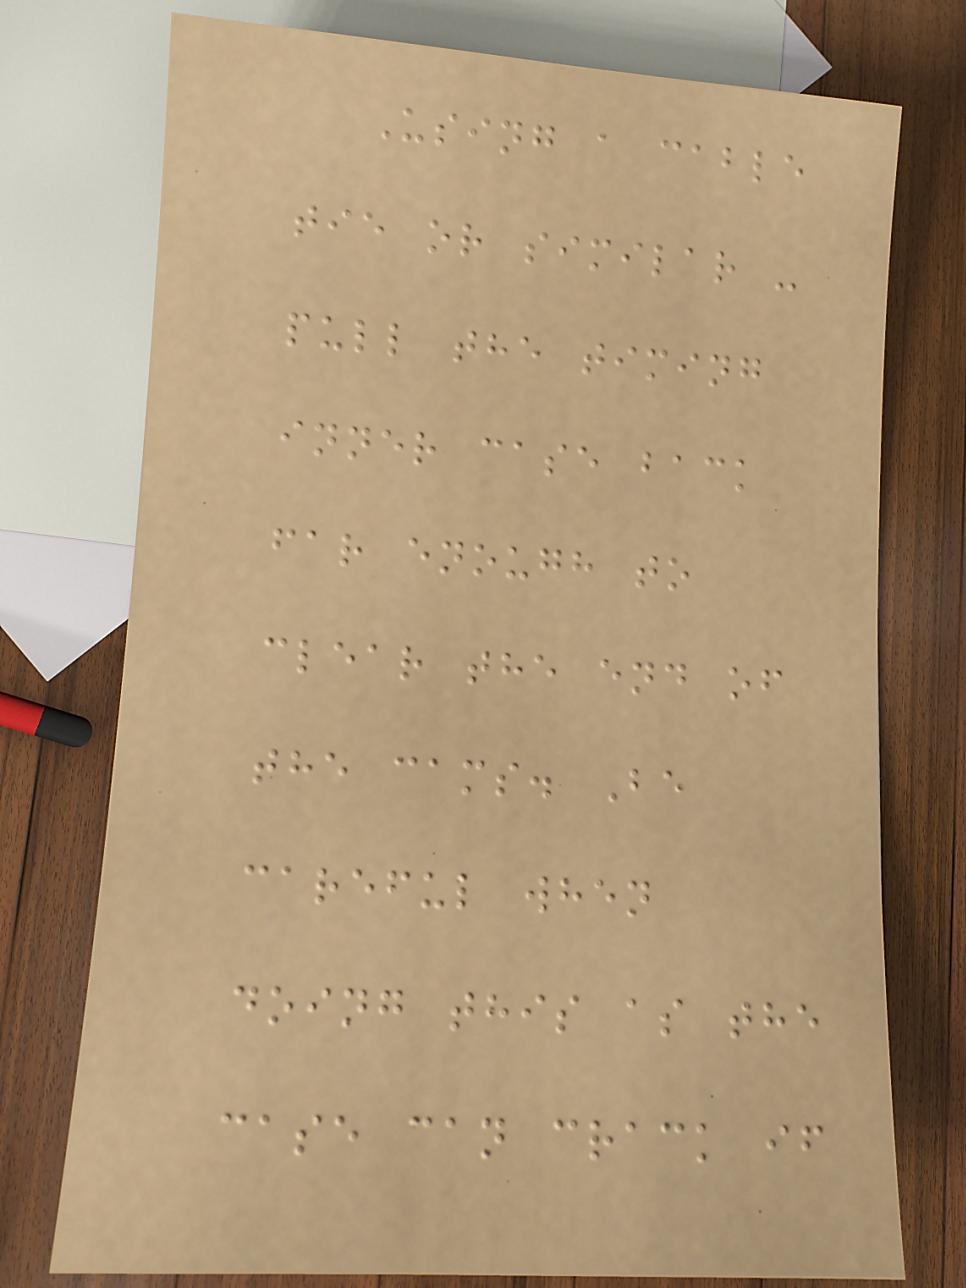Using a cable
tie or similar -
pull the timing
inner case back
far enough to
clear the end of
the cams. Be
careful when
doing this as the
case can crack if
